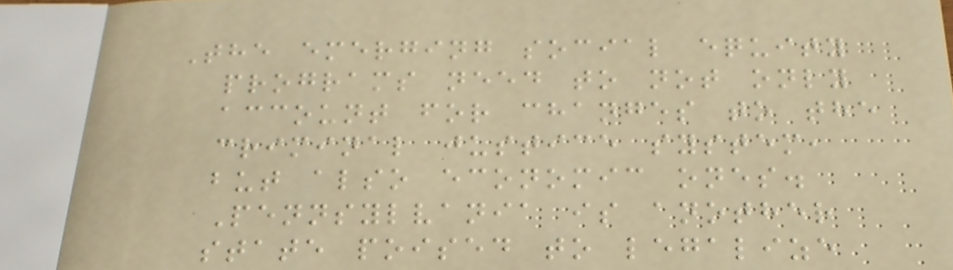The emerging social equity
programs need to not only
account for changes to the
criminal justice system,
but also economic ones.
Pennsylvania is another
state poised to legalize
